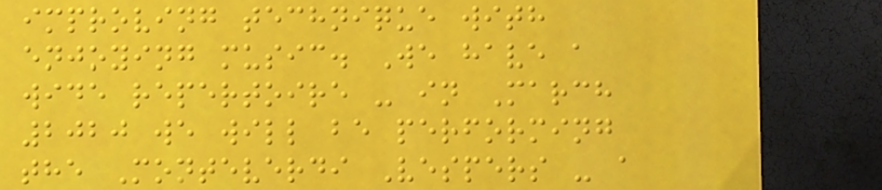improving technique with
enjoying music. We have a
wide repertoire - in March
2020 we will be performing
the Monteverdi Vespers - a
